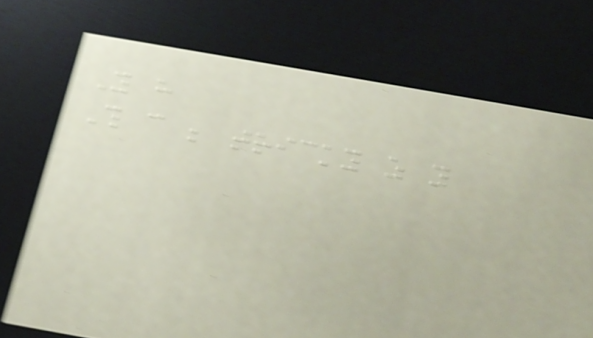You have
This can be tricky as you
